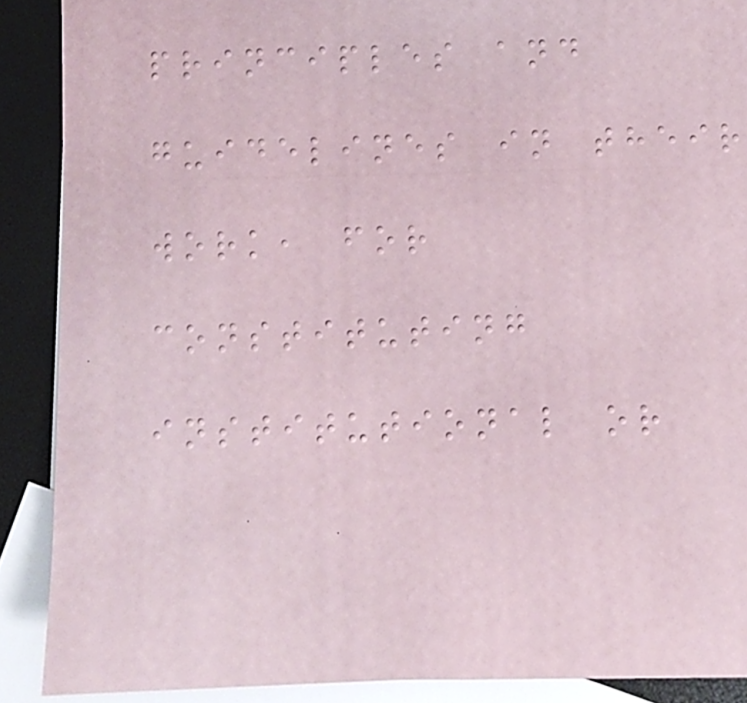principles and
guidelines in their
work, for
constituting
institutional or
